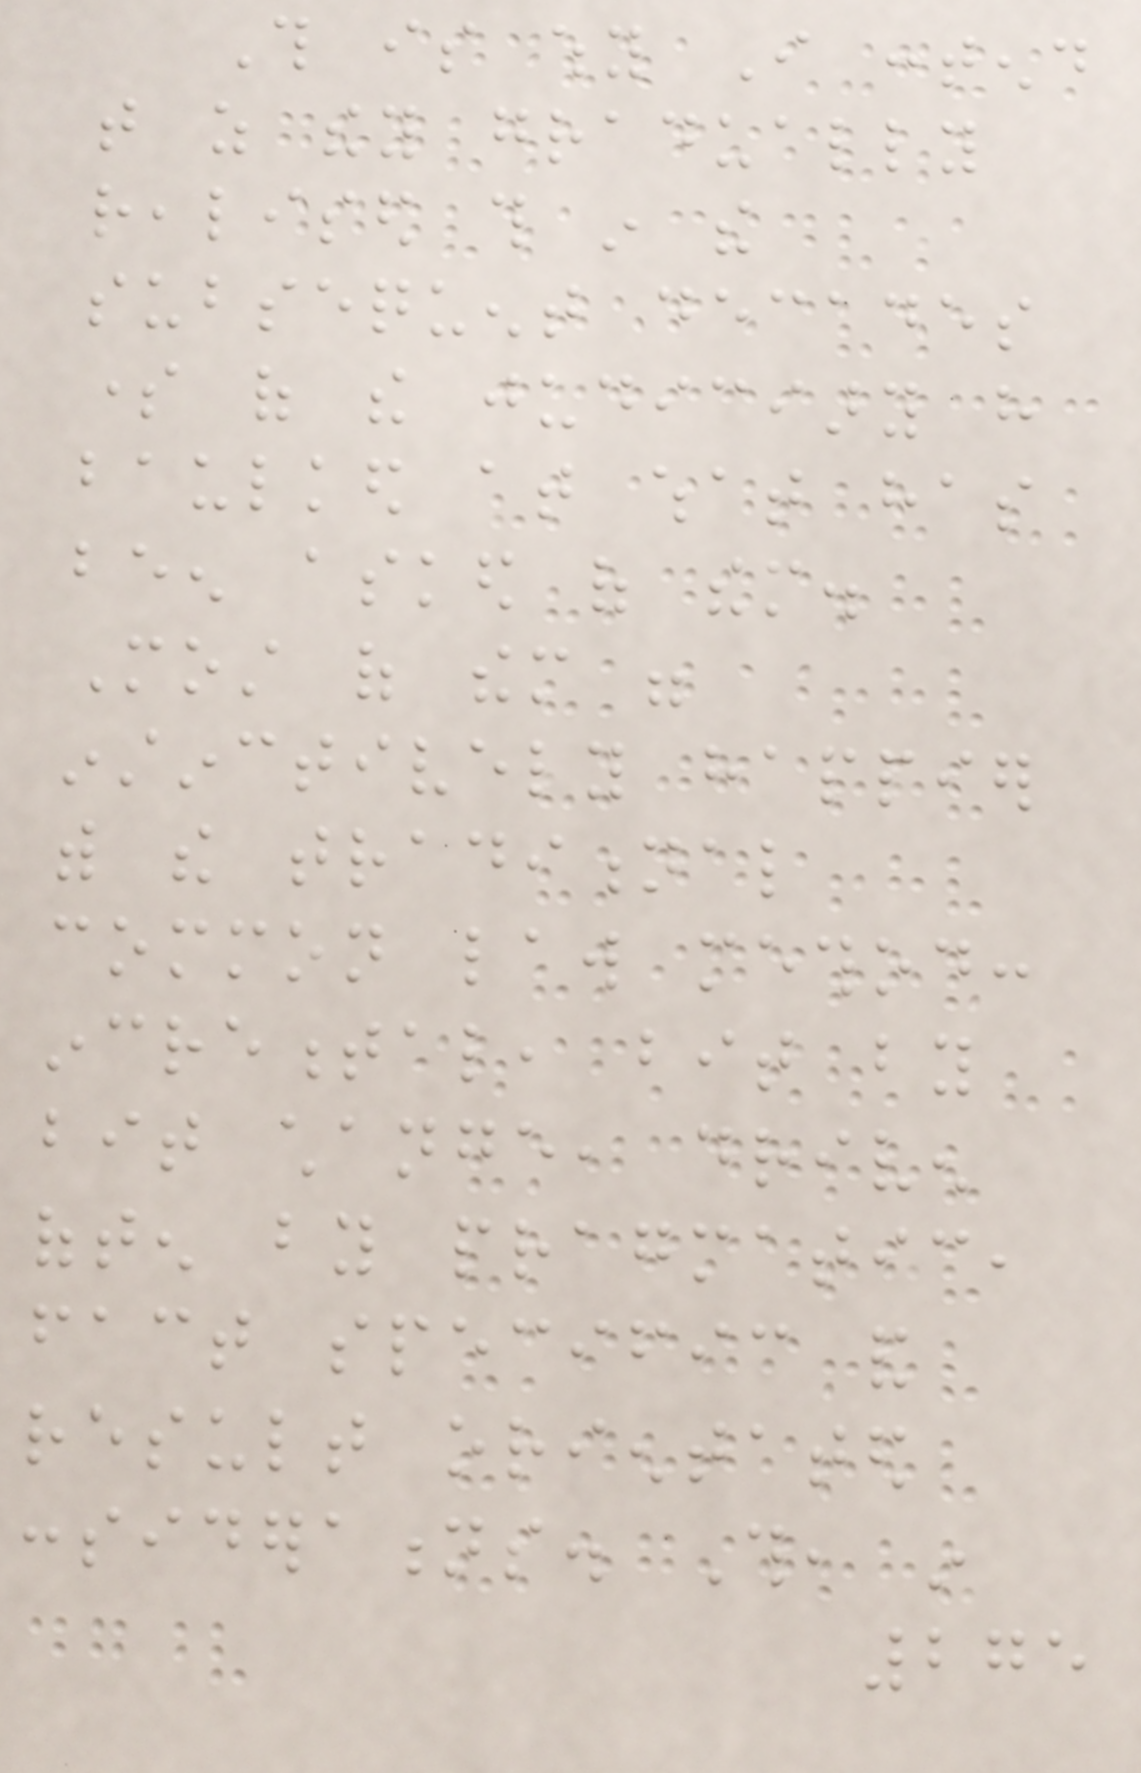This is why I contend
that as they gradually
realised this in the
subsequent decades
some of the judiciary have
baulked at what has
been asked of them.
Most of them were
instinctively happier
with the traditional
common law method:
incremental, bit by
bit change, driven
often by pragmatic,
fact specific and
result orientated
considerations. This, in
275
